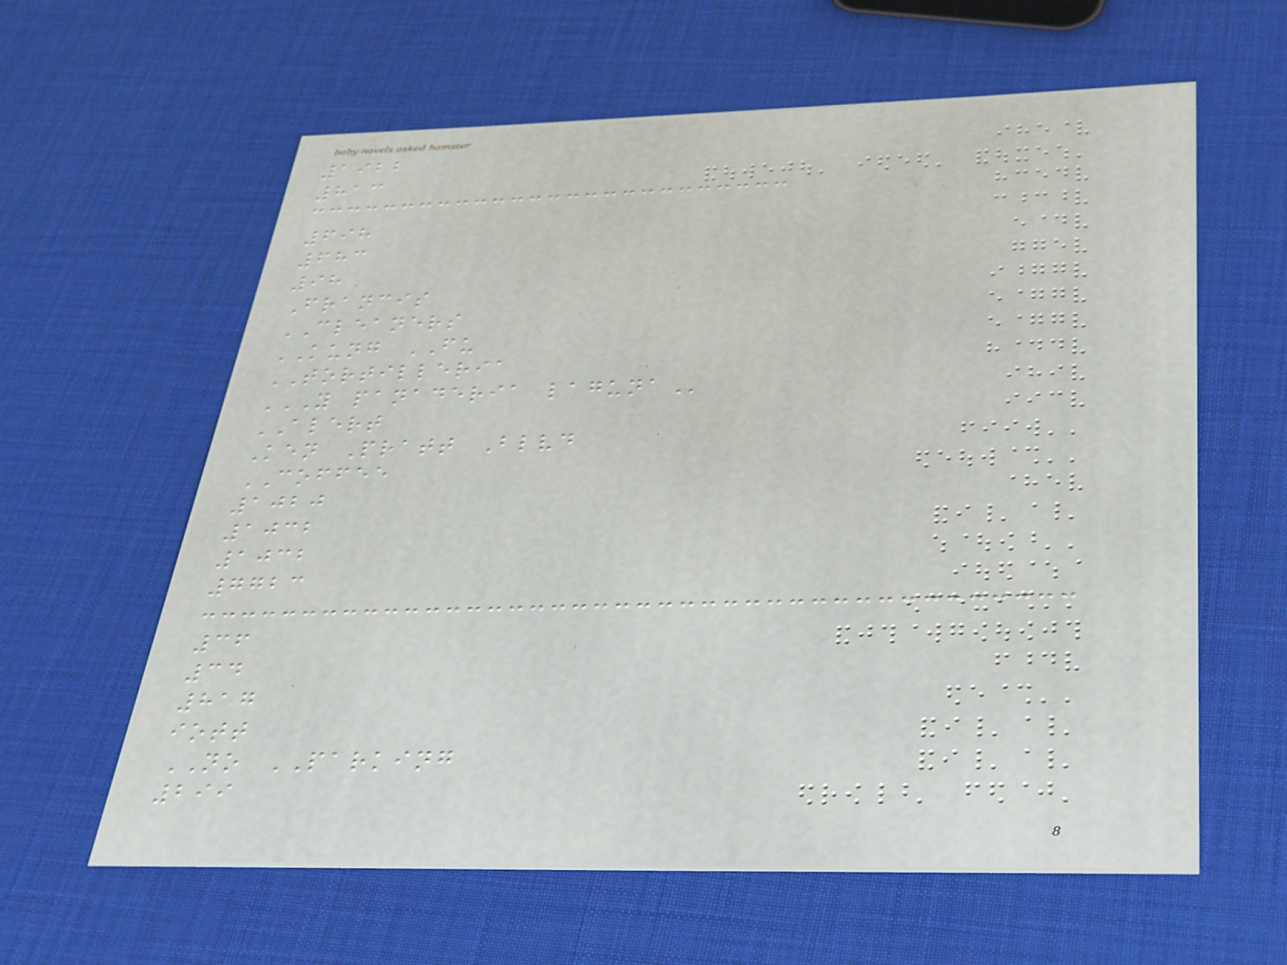1922
813
698
683
98
Francis
CLEANERS
KUNG FU
TORTILLERIA
Y PANADERIA LAGUNA
ALERT
Ken Pratt Blvd
COFFEE
1020
1032
1032
7723
36
34
817
iott
NO PARKING
299
